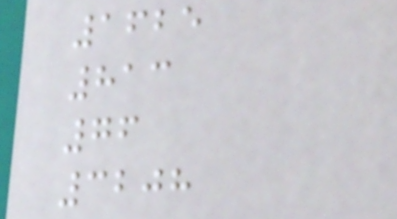1625
813
76
3208
